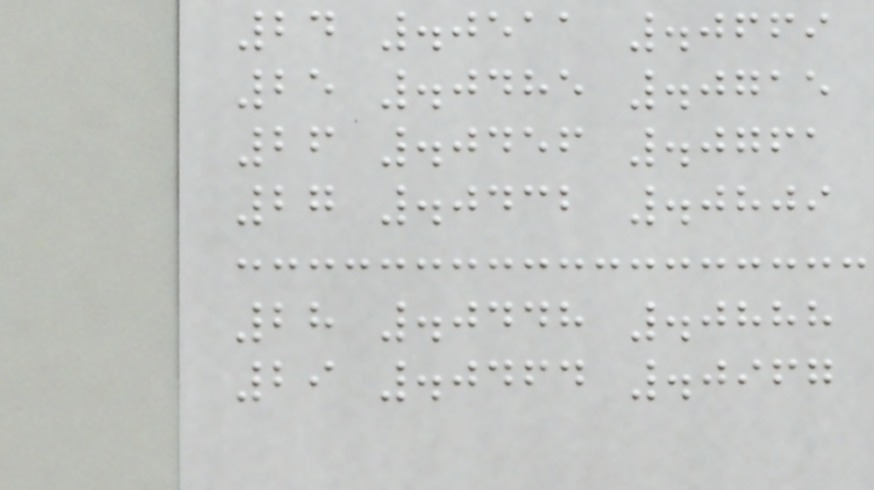24 .0511 .0669
25 .0485 .0715
26 .0456 .0761
27 .0432 .0809
28 .0448 .0888
29 .0464 .0967
